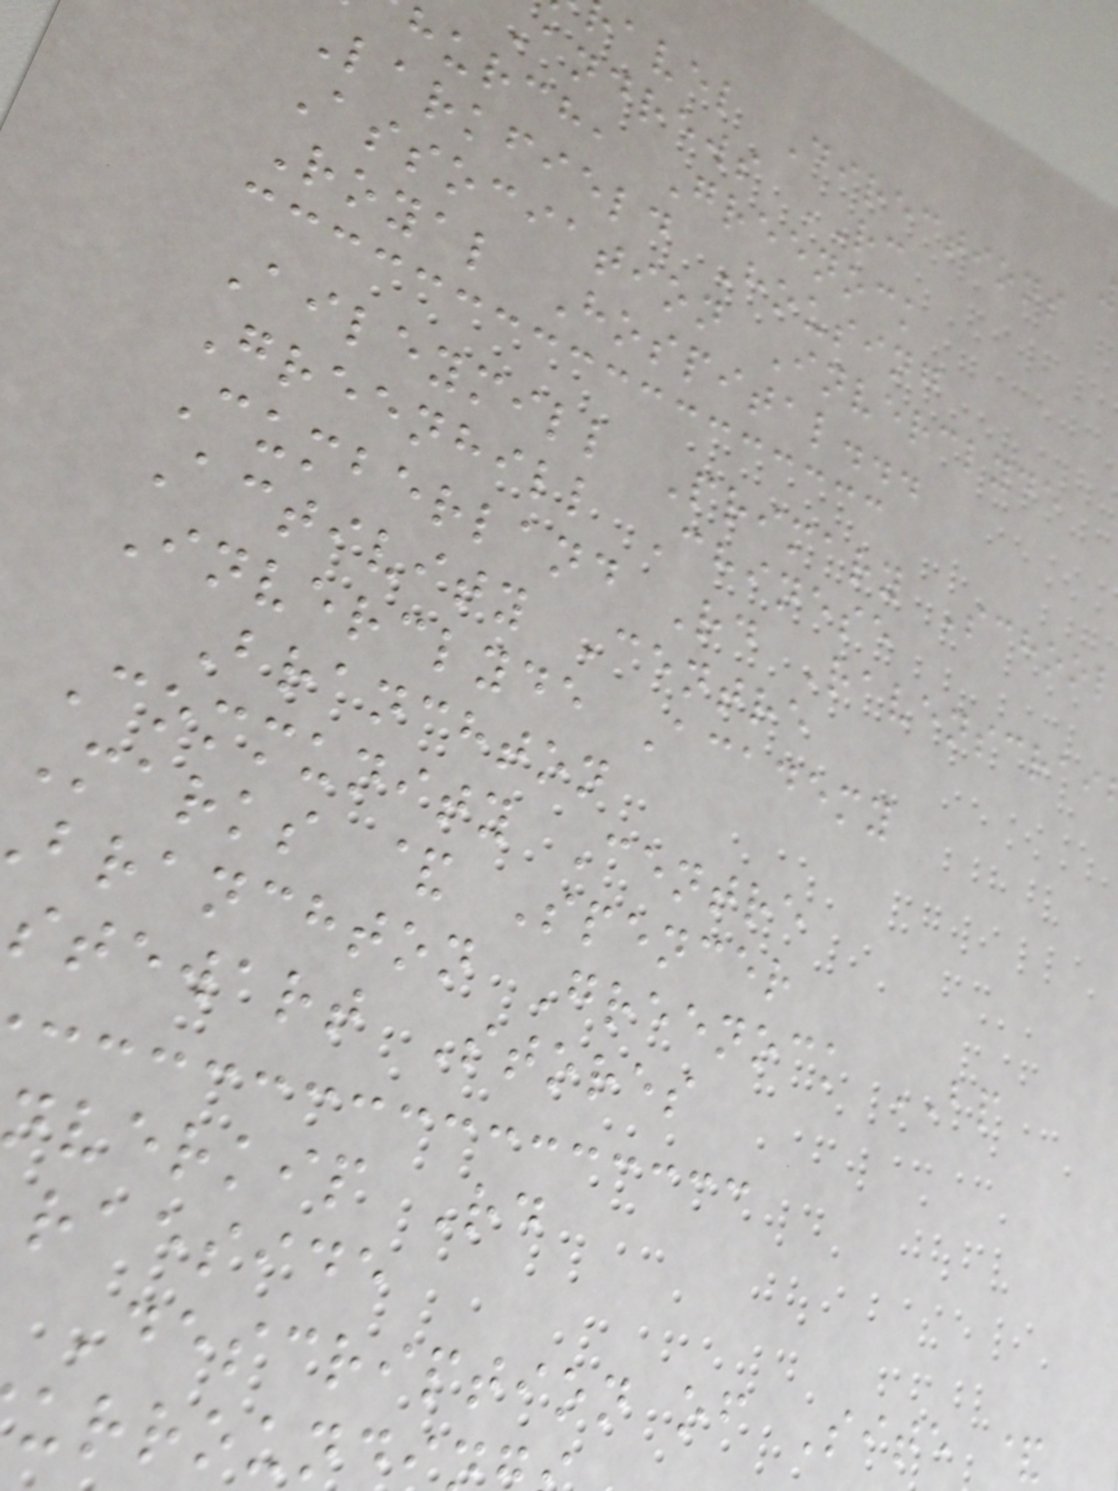avel Directions
Andrews RC
hurch, Greenock
Larkfield Housing
Association Inverclyde
Royal Hospital...
Aileymill Primary School
Greenhill Chinese
Cumberland Rd Ravenscrai
Activity Centre
Inverclyde Academy
Branchton
Community Centre
Marks & Spencer
branchton Greenock BP
stewart Stores
verkip Rd
raeside
Description of Site &
